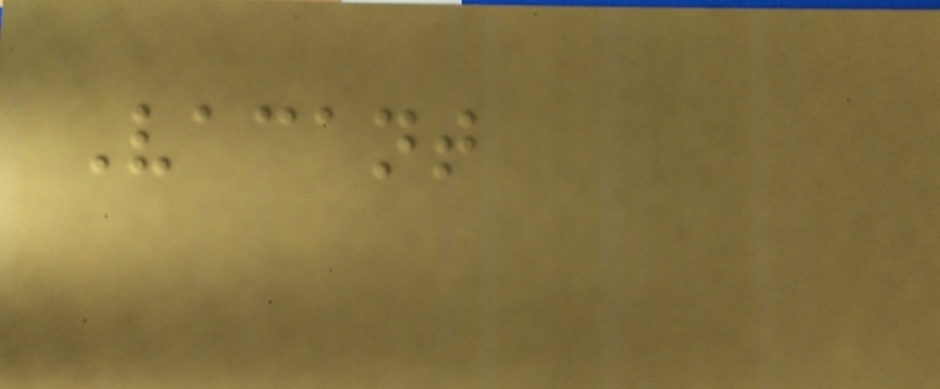Vacant
